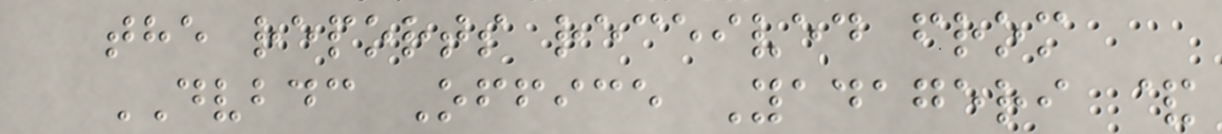the reports received from
DVBDC Office Yadageri &
